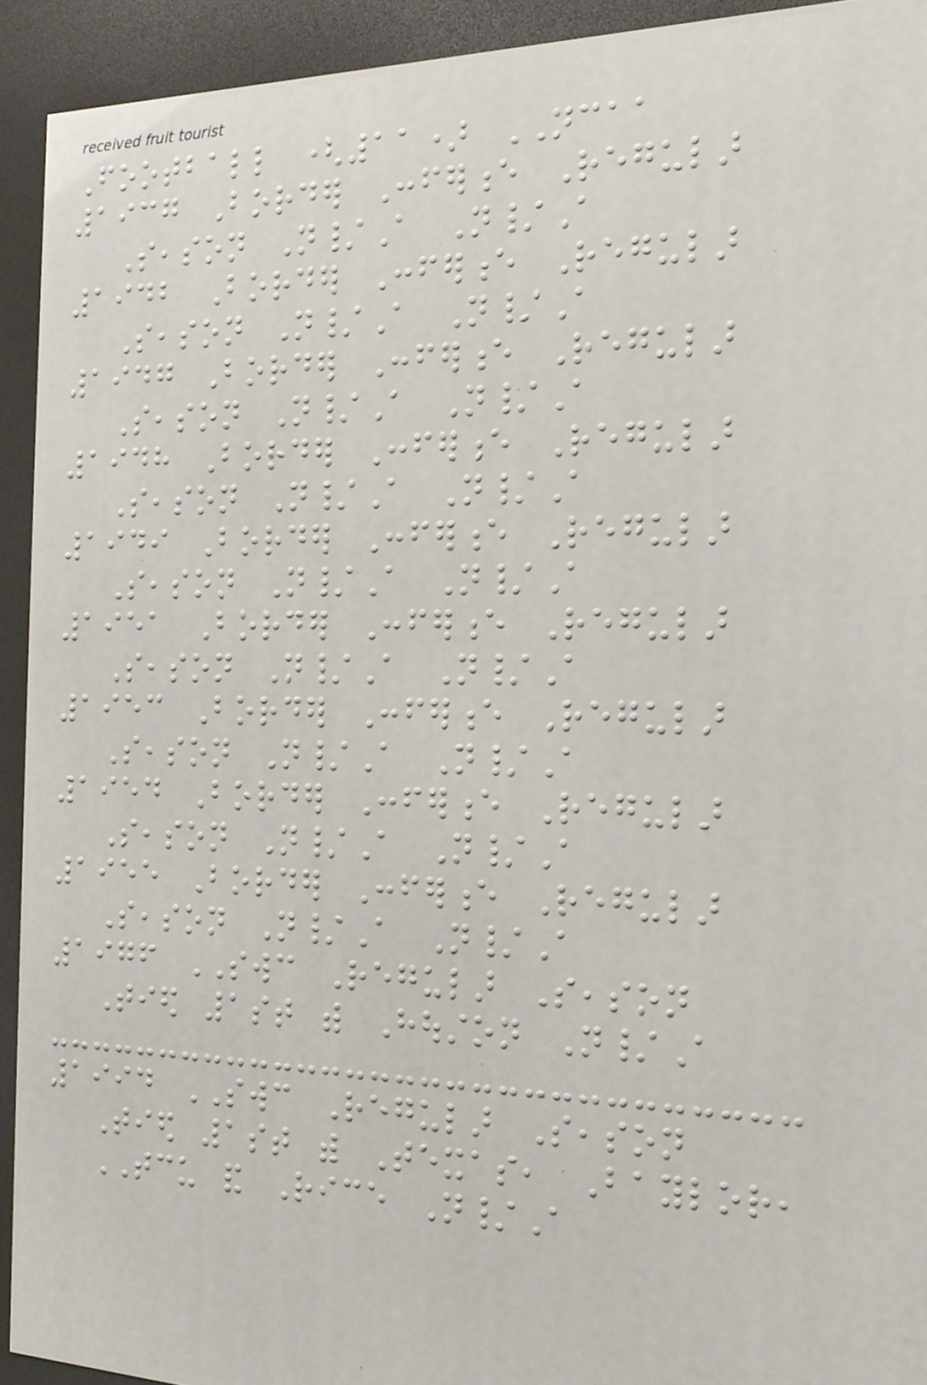Football (11) NCAA
1937 Border Conference Regular
Season N/A N/A
1942 Border Conference Regular
Season N/A N/A
1947 Border Conference Regular
Season N/A N/A
1948 Border Conference Regular
Season N/A N/A
1949 Border Conference Regular
Season N/A N/A
1951 Border Conference Regular
Season N/A N/A
1953 Border Conference Regular
Season N/A N/A
1954 Border Conference Regular
Season N/A N/A
1955 Border Conference Regular
Season N/A N/A
1976 SWC Regular Season
Tied 1st with Houston N/A
1994 SWC Regular Season
Tied 1st with Texas, Baylor,
TCU and Rice N/A
